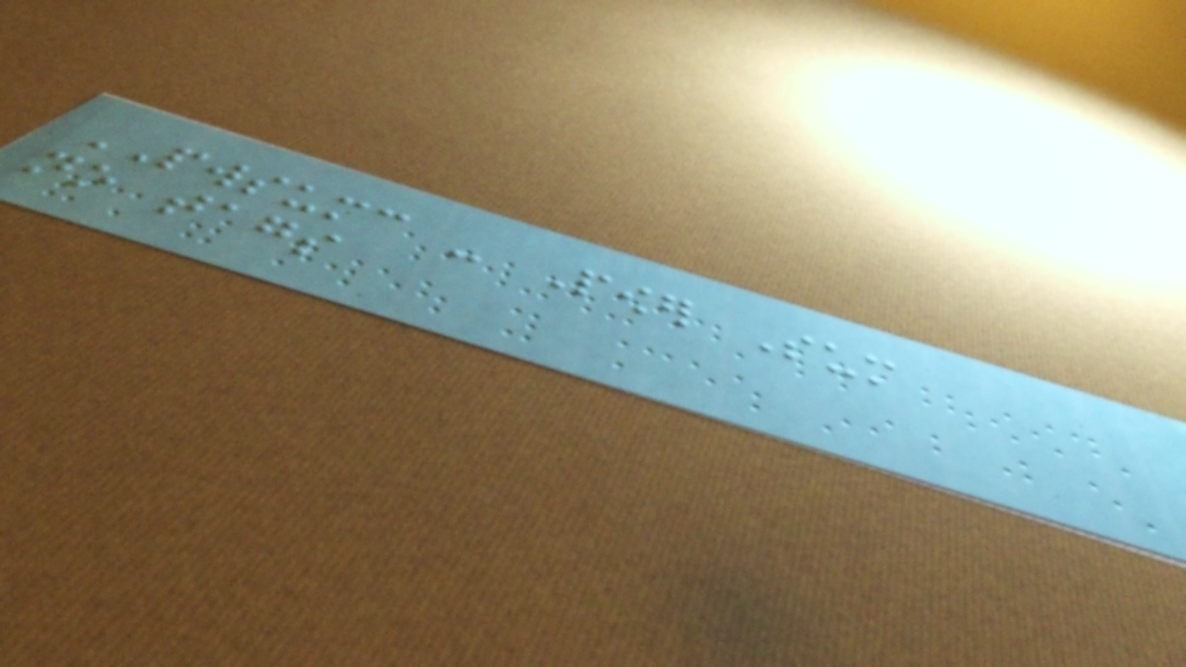PWSUMC - Power Sum
no tags
